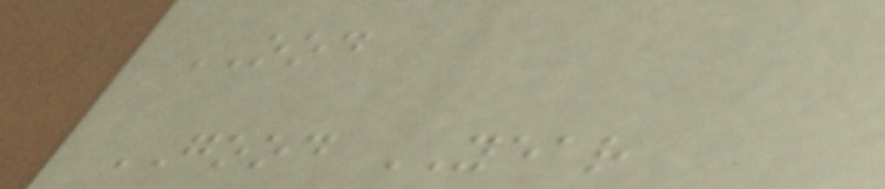OOD
GOOD YEAR
